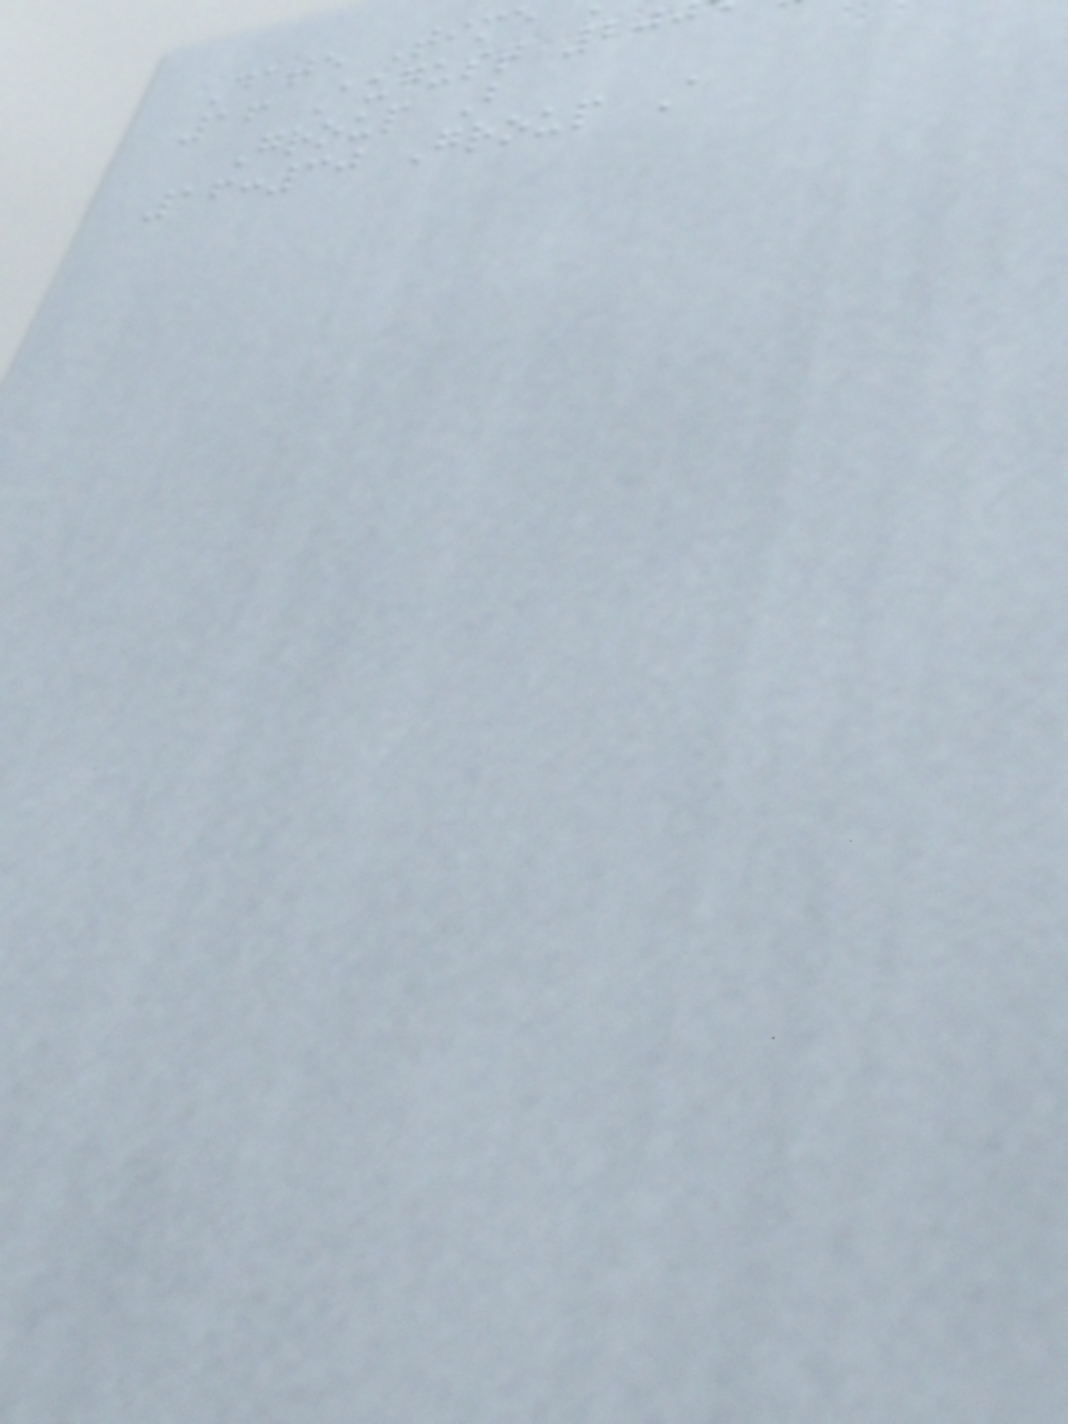Date Time
16 August 20
Group B
16:30 Group A
